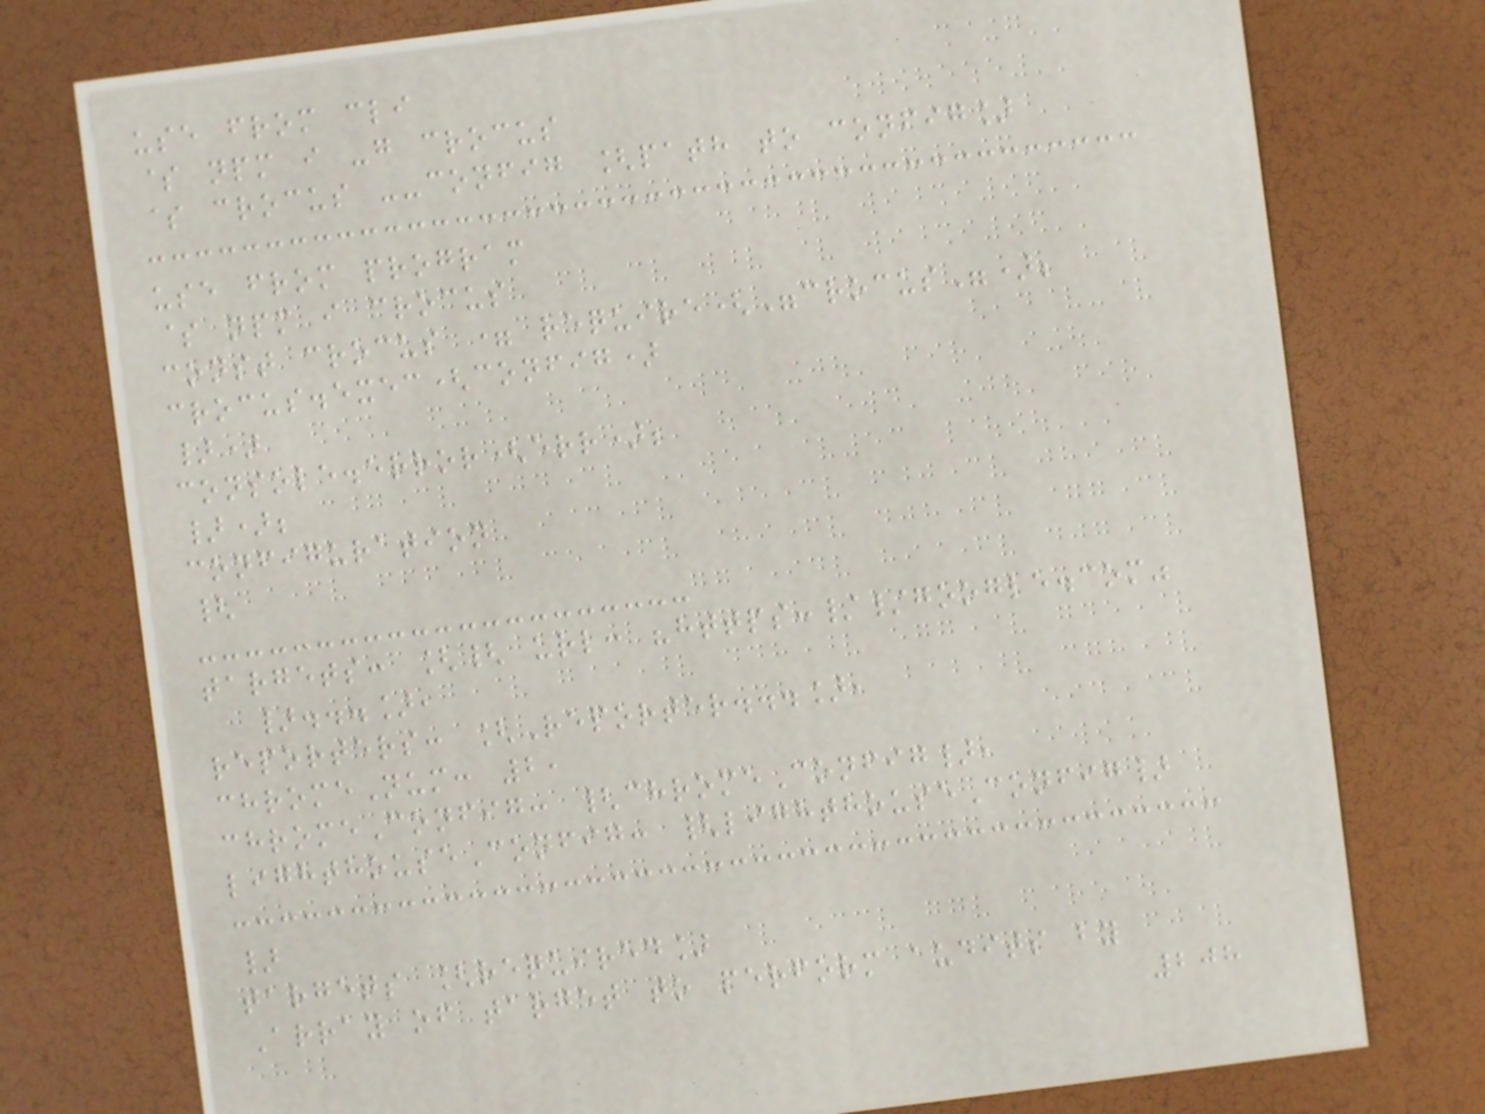use from cli
$ npm i -g crocus
$ crocus --config [path to config]
use from program
$ npm i crocus
const crocus = require("crocus");
crocus.exec(config)
})
console.error(err);
});
configuration
{
targets: [{ url: "https://google.com"
}...],
reporters: [Reporter...],
chromeNum: 2,
chromeConfig: {chromeConfig},
lighthouseConfig: {lighthouseConfig}
}
targets [required]
Array of target to perform audits by
208
